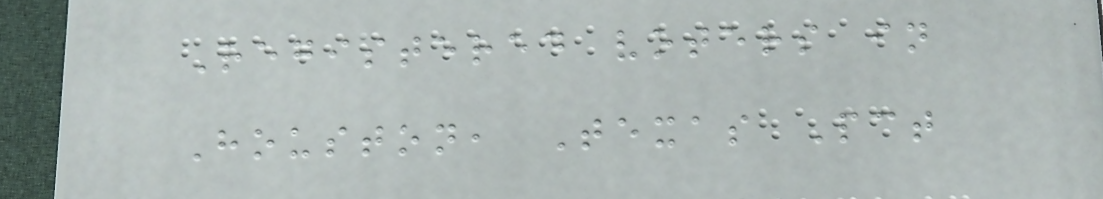Registered voters in
Houston, Texas Pct
